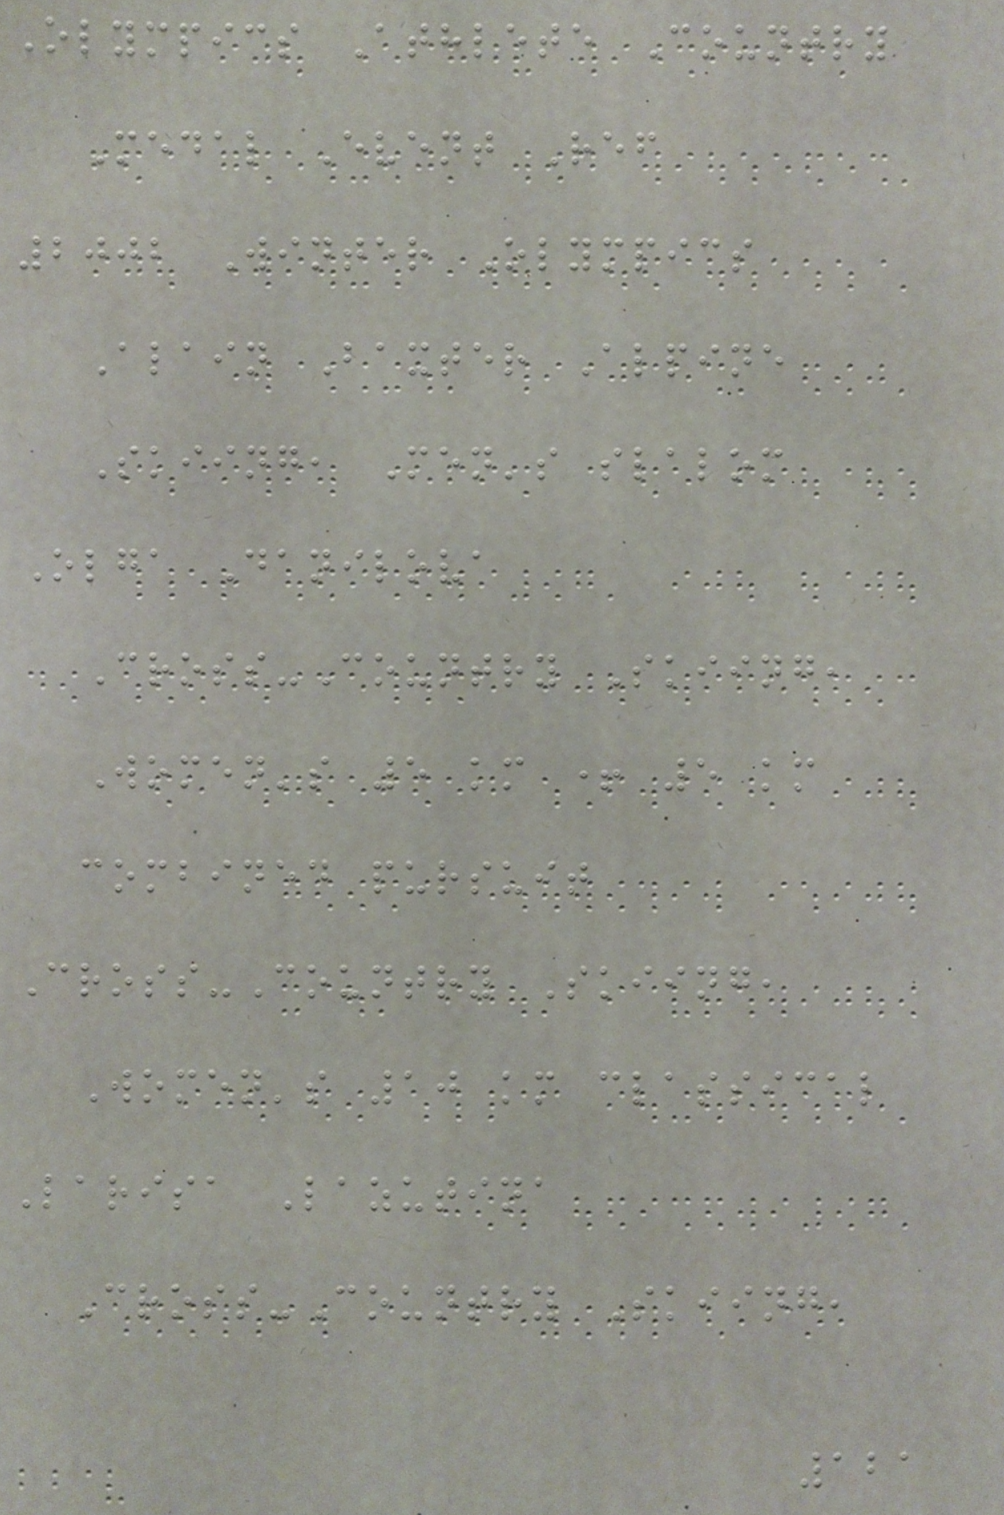Olympics Athlete Country
Medal Event Ref
2002 Winter Olympics
Alain Baxter Alpine
Skiing, Men's slalom
Olga Danilova
Cross-Country Skiing,
Women's 5 km + 5 km
combined pursuit
Cross-Country Skiing,
Women's 10 km classical
Larisa Lazutina
Cross-Country Skiing,
121
